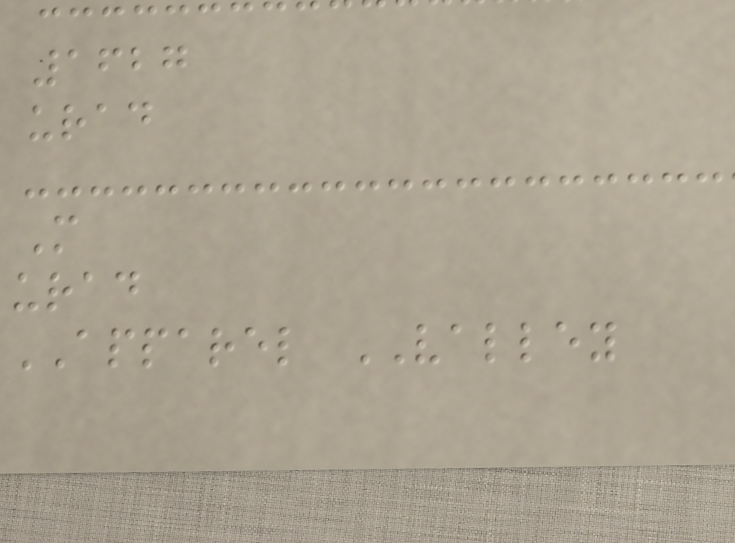1627
urad
M
urad
APPAREL VALLEY
